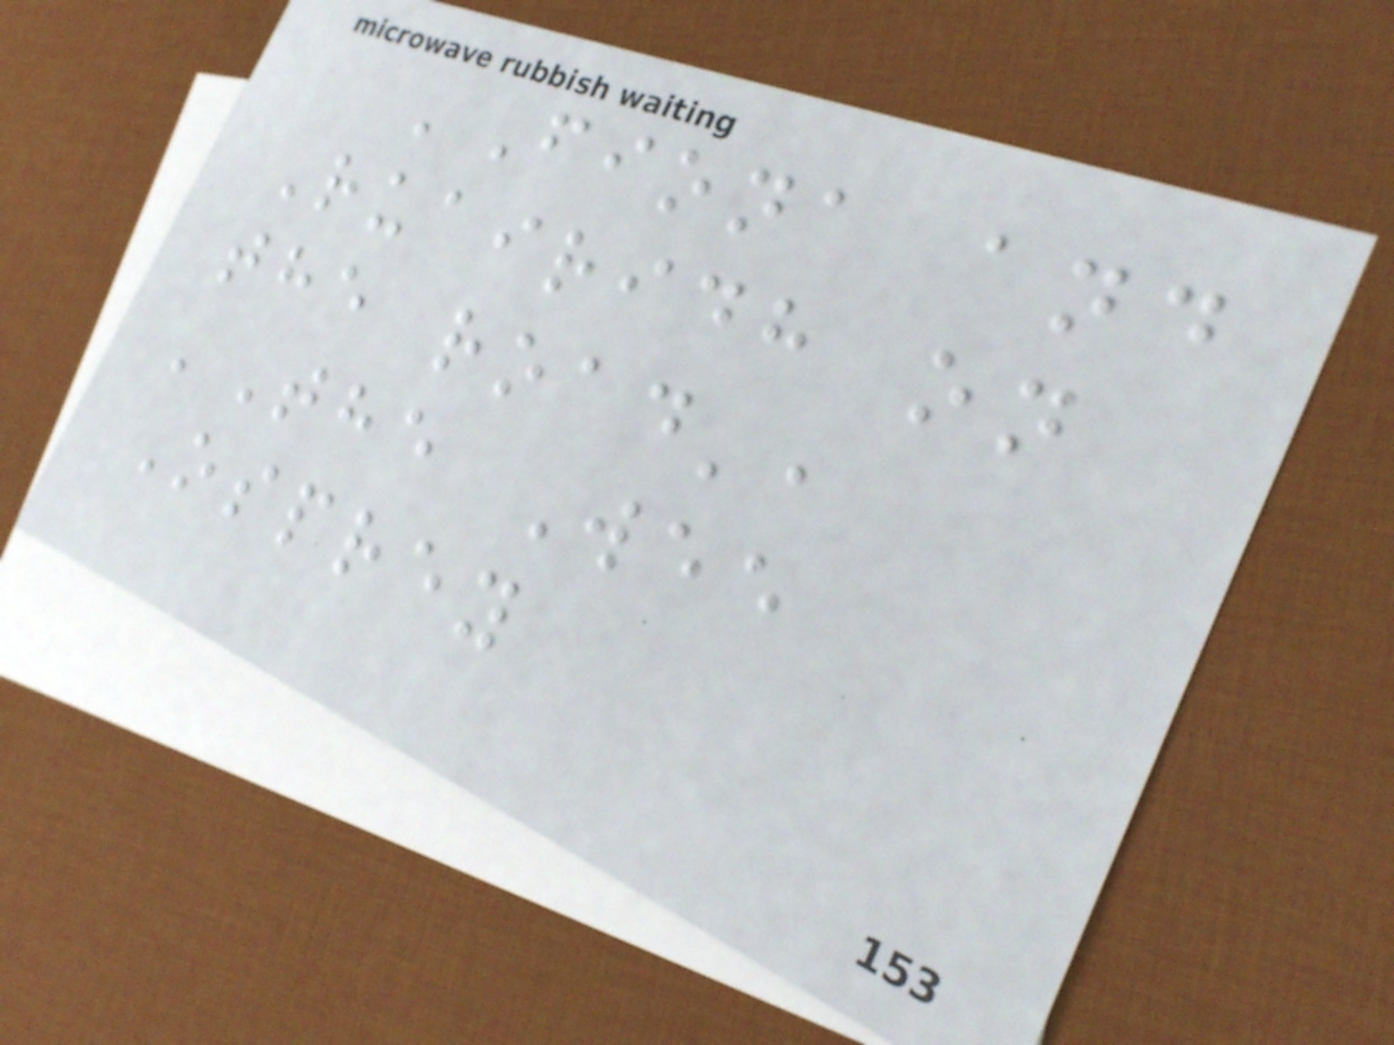'Fiona and
Ruairidh on
the road',
'The Wee
Osprey
